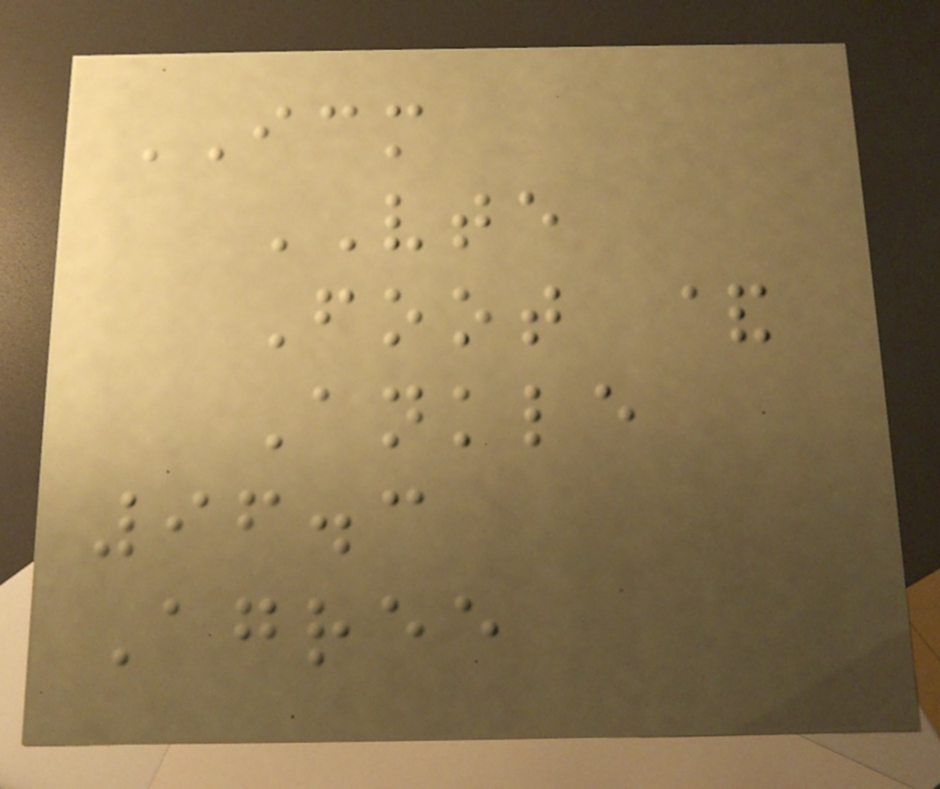ICM
VTE
Foot &
Ankle
96.3
Agree
